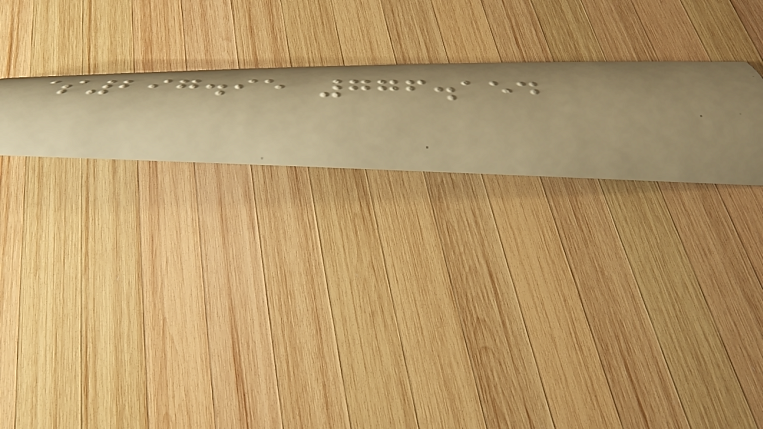$297.95 776.154
